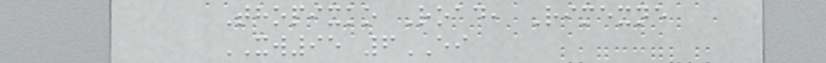Thopixko Road, Rimexne
XW95 6EI
